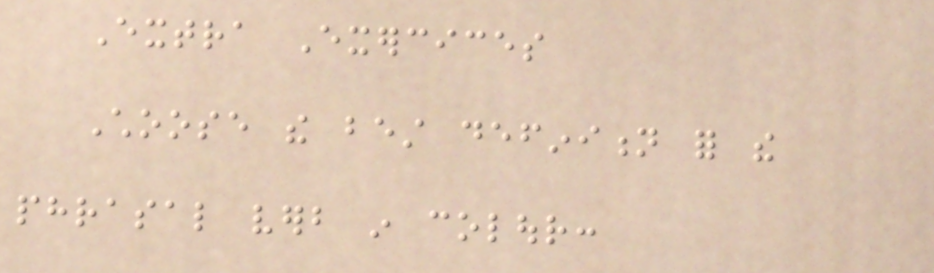Extra Exercices
Choose the best definition for the
phrasal verb in colour:
